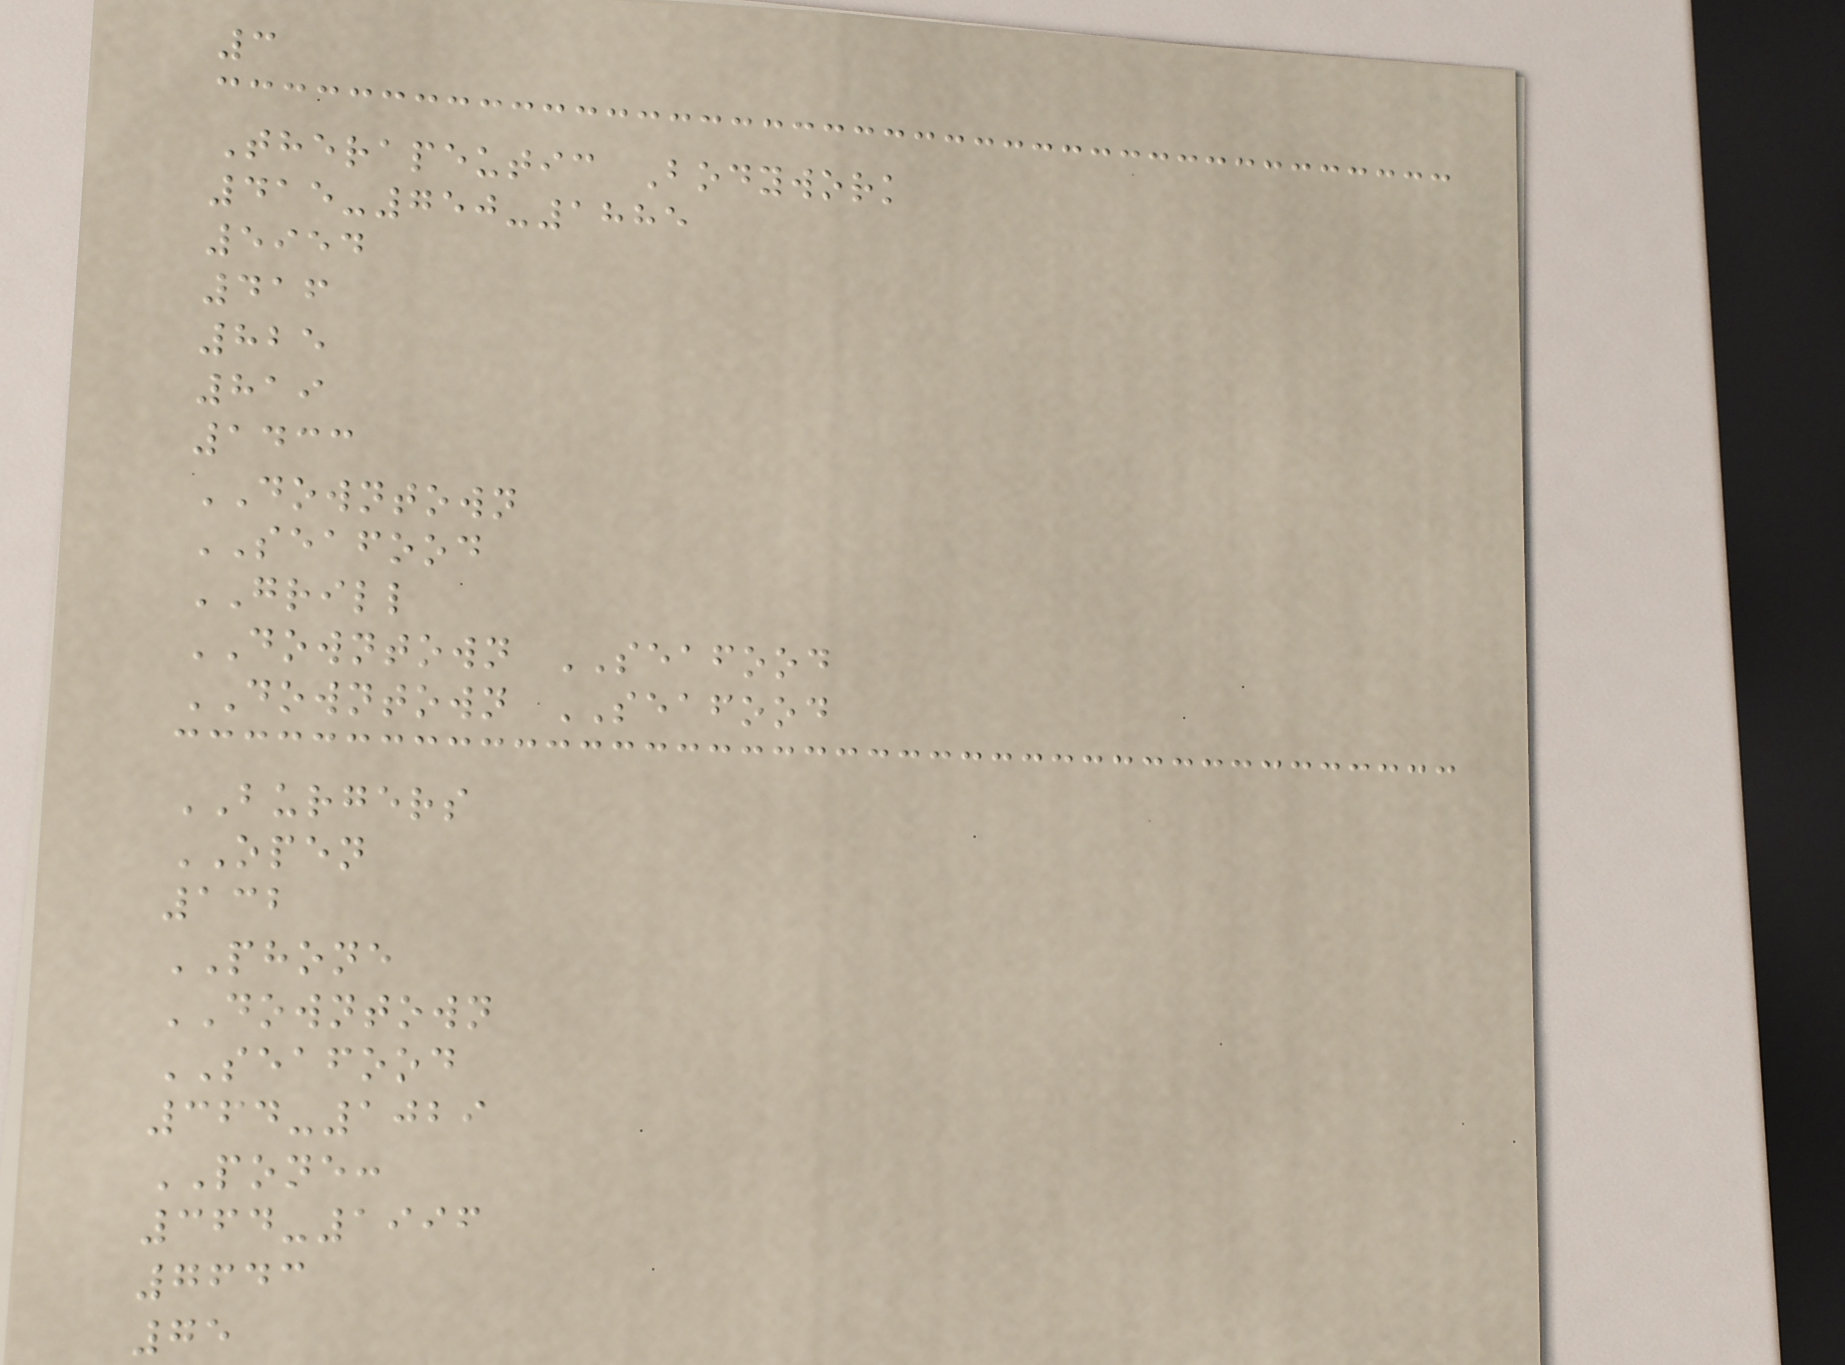3
Therapeutic Bodywork
415-750-1885
5954
416
825
819
1433
DOWNTOWN
SEAFOOD
GRILL
DOWNTOWN SEAFOOD
DOWNTOWN SEAFOOD
BURGERS
OPEN
132
PHONE
DOWNTOWN
SEAFOOD
364-1029
PONE:
364-1996
7643
75
